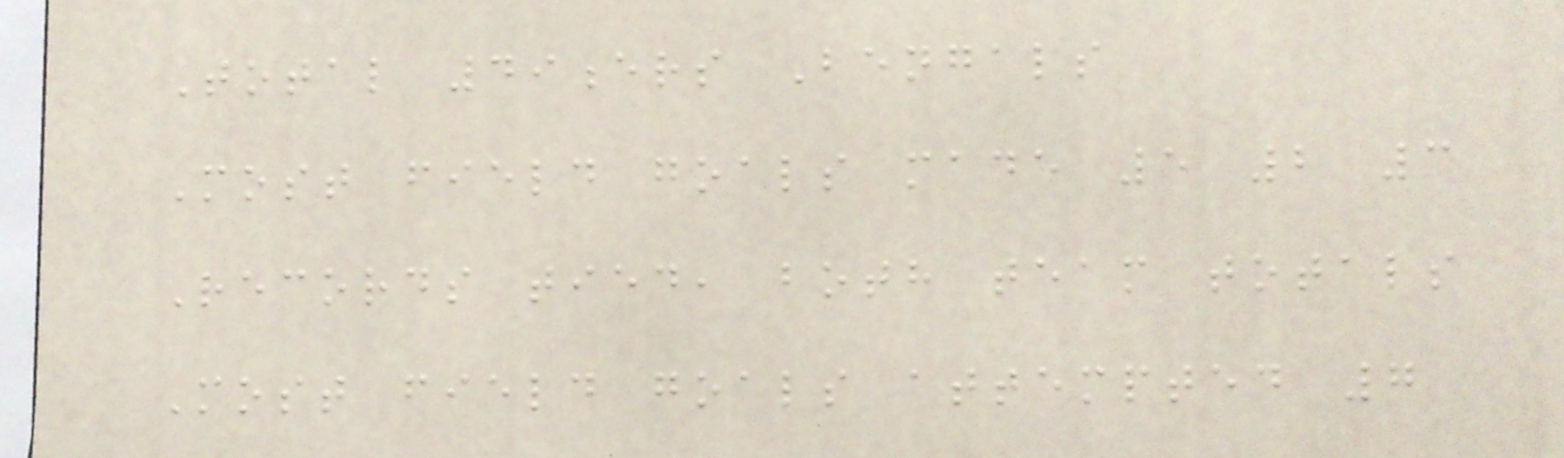Total 49ers Bengals
Most field goals made 5 2 3
Records tied, both team totals
Most field goals attempted 7
